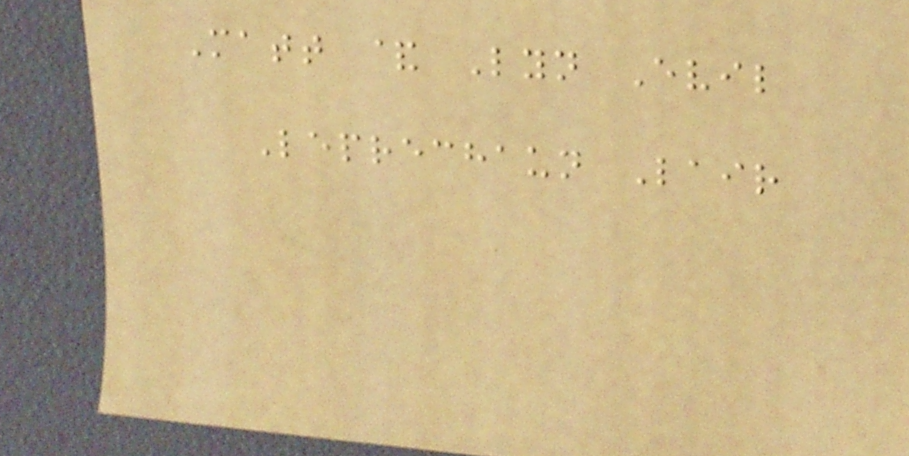Matt & Lyn Evil
Leprechaun Lair
